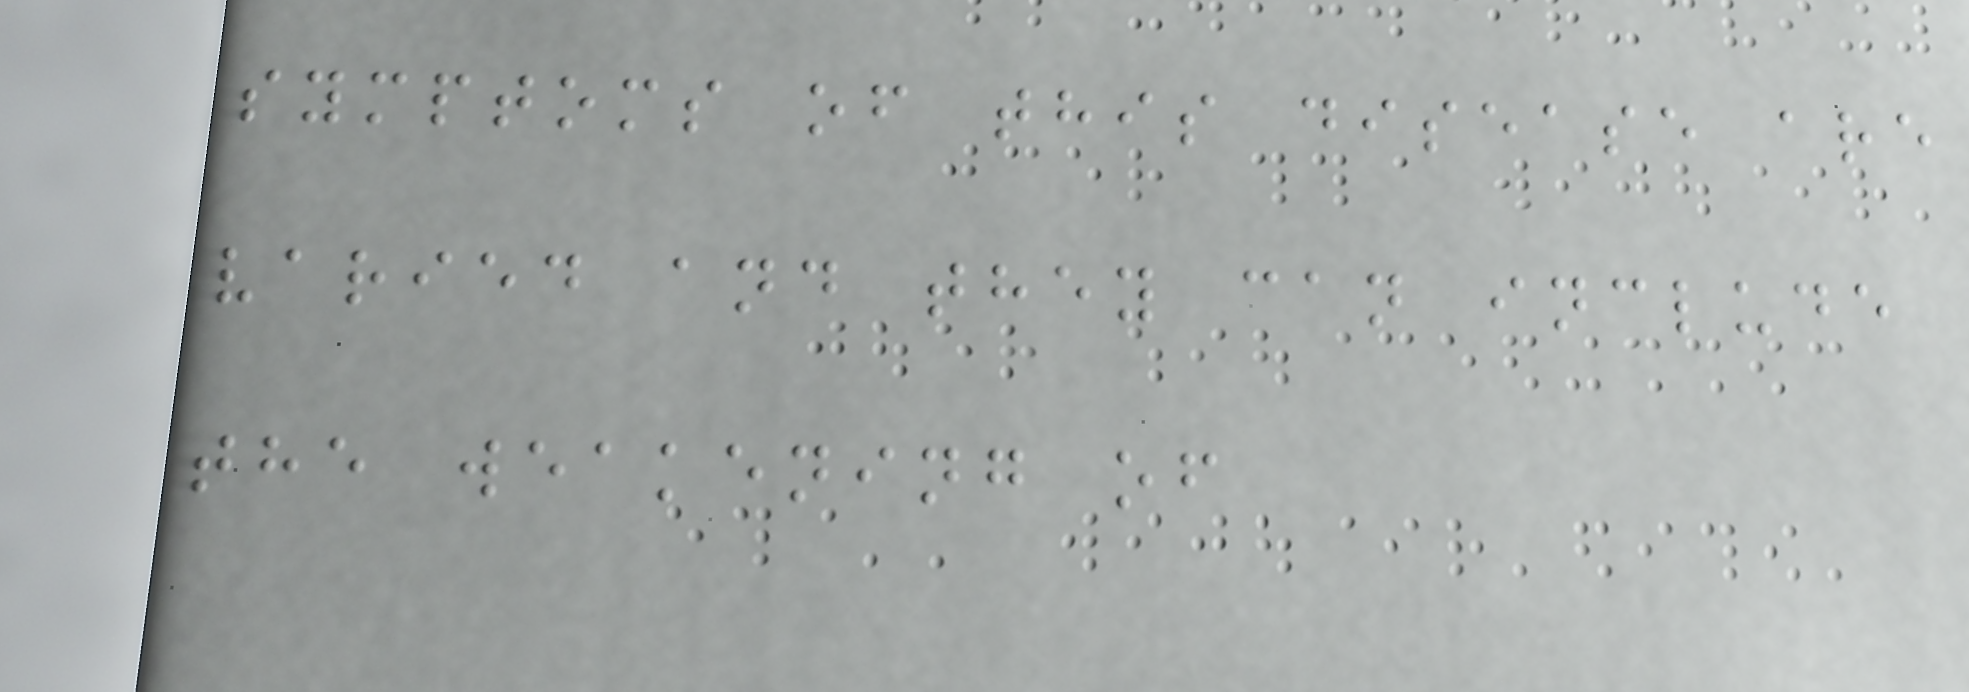symptoms of this disease are
varied and they can include
the weakening of
